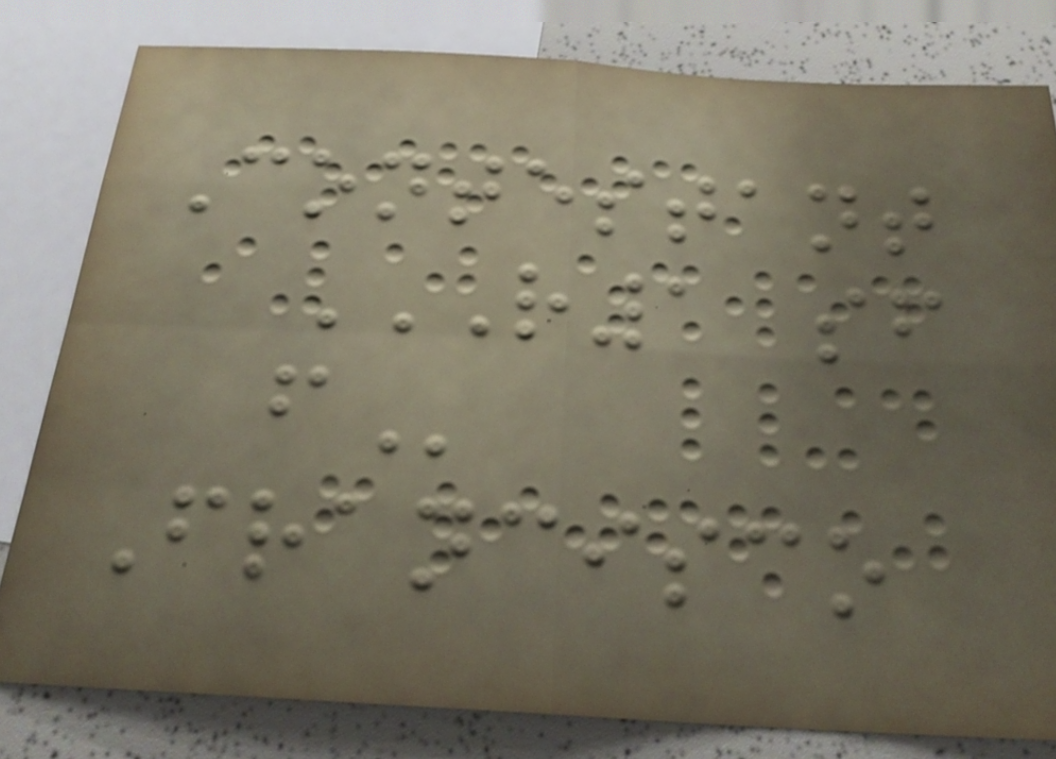Contestant
R1 SF
F
Francisco
